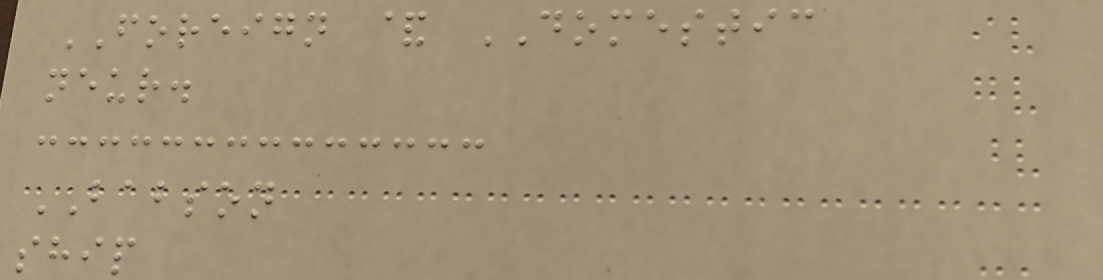FOREIGN & DOMESTIC
neur.
BABSON
ship
